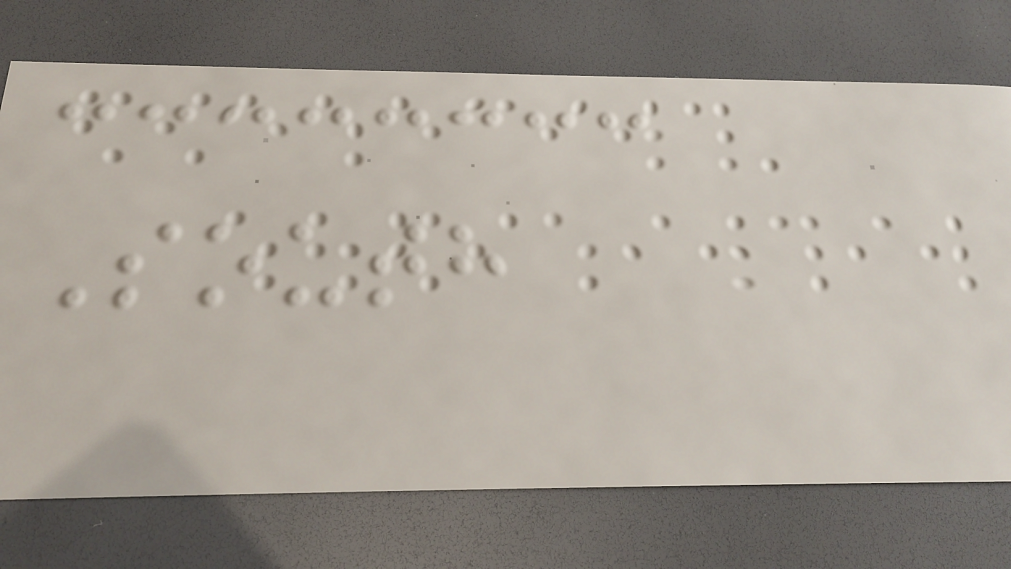South
